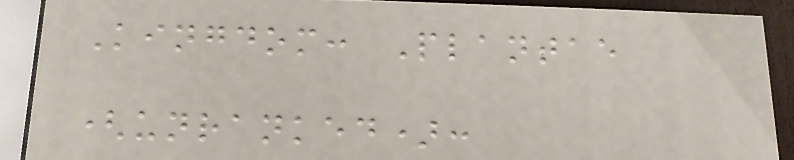Kingdom: Plantae
(unranked):
